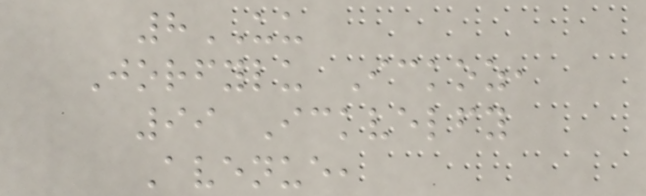8UU
Jorfylu Ickoz,
99 Ickvelfy
Avenue,
